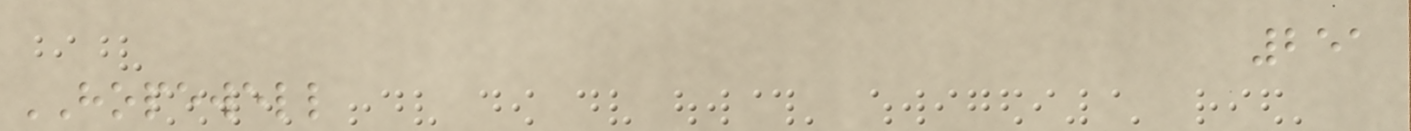251
HOPEWELL
